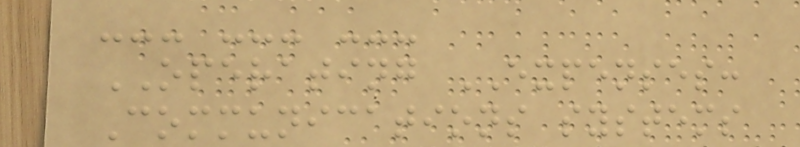--- --- ---
OPERATING EXPENSES:
Communications systems
